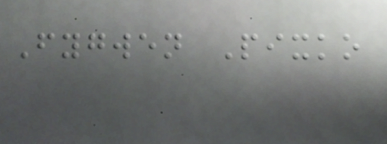Fygwen Pixko
